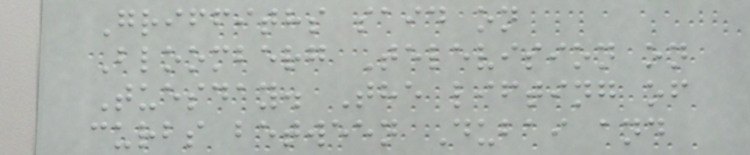Griffiths said on
Bloomberg Television on
Tuesday. The lifting of
curbs between Dubai and
